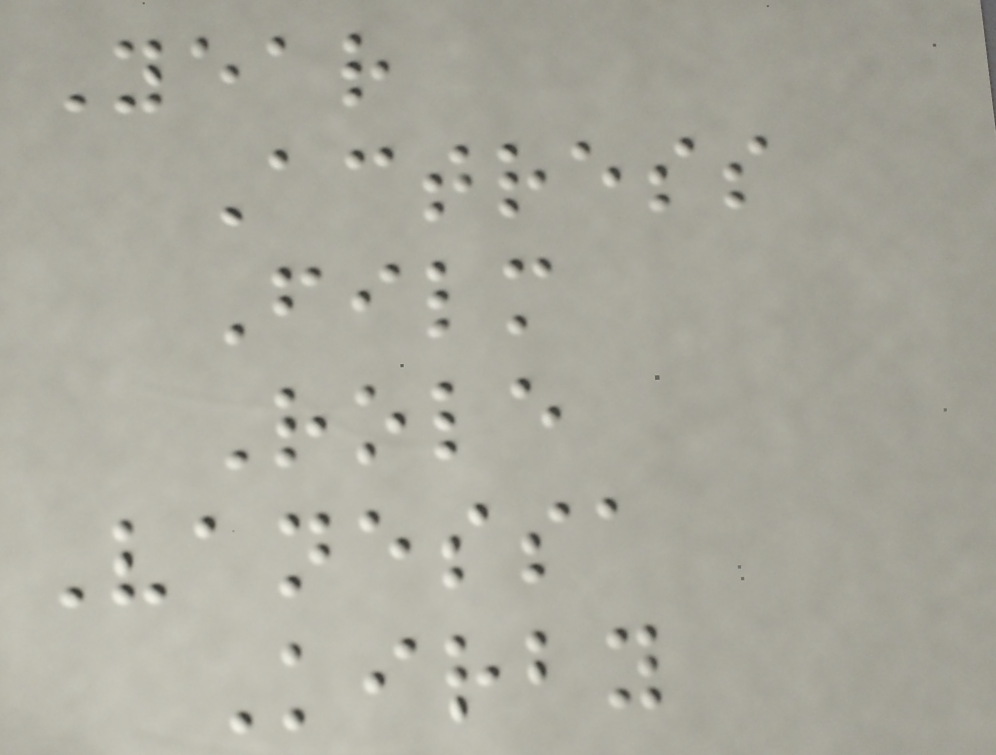Year
Actress
Film
Role
Vanessa
Kirby
